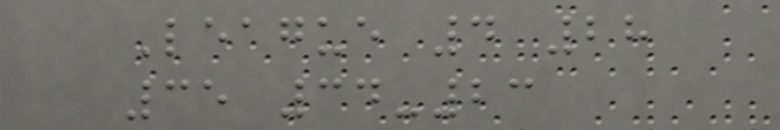League 4 28
35 34-23
